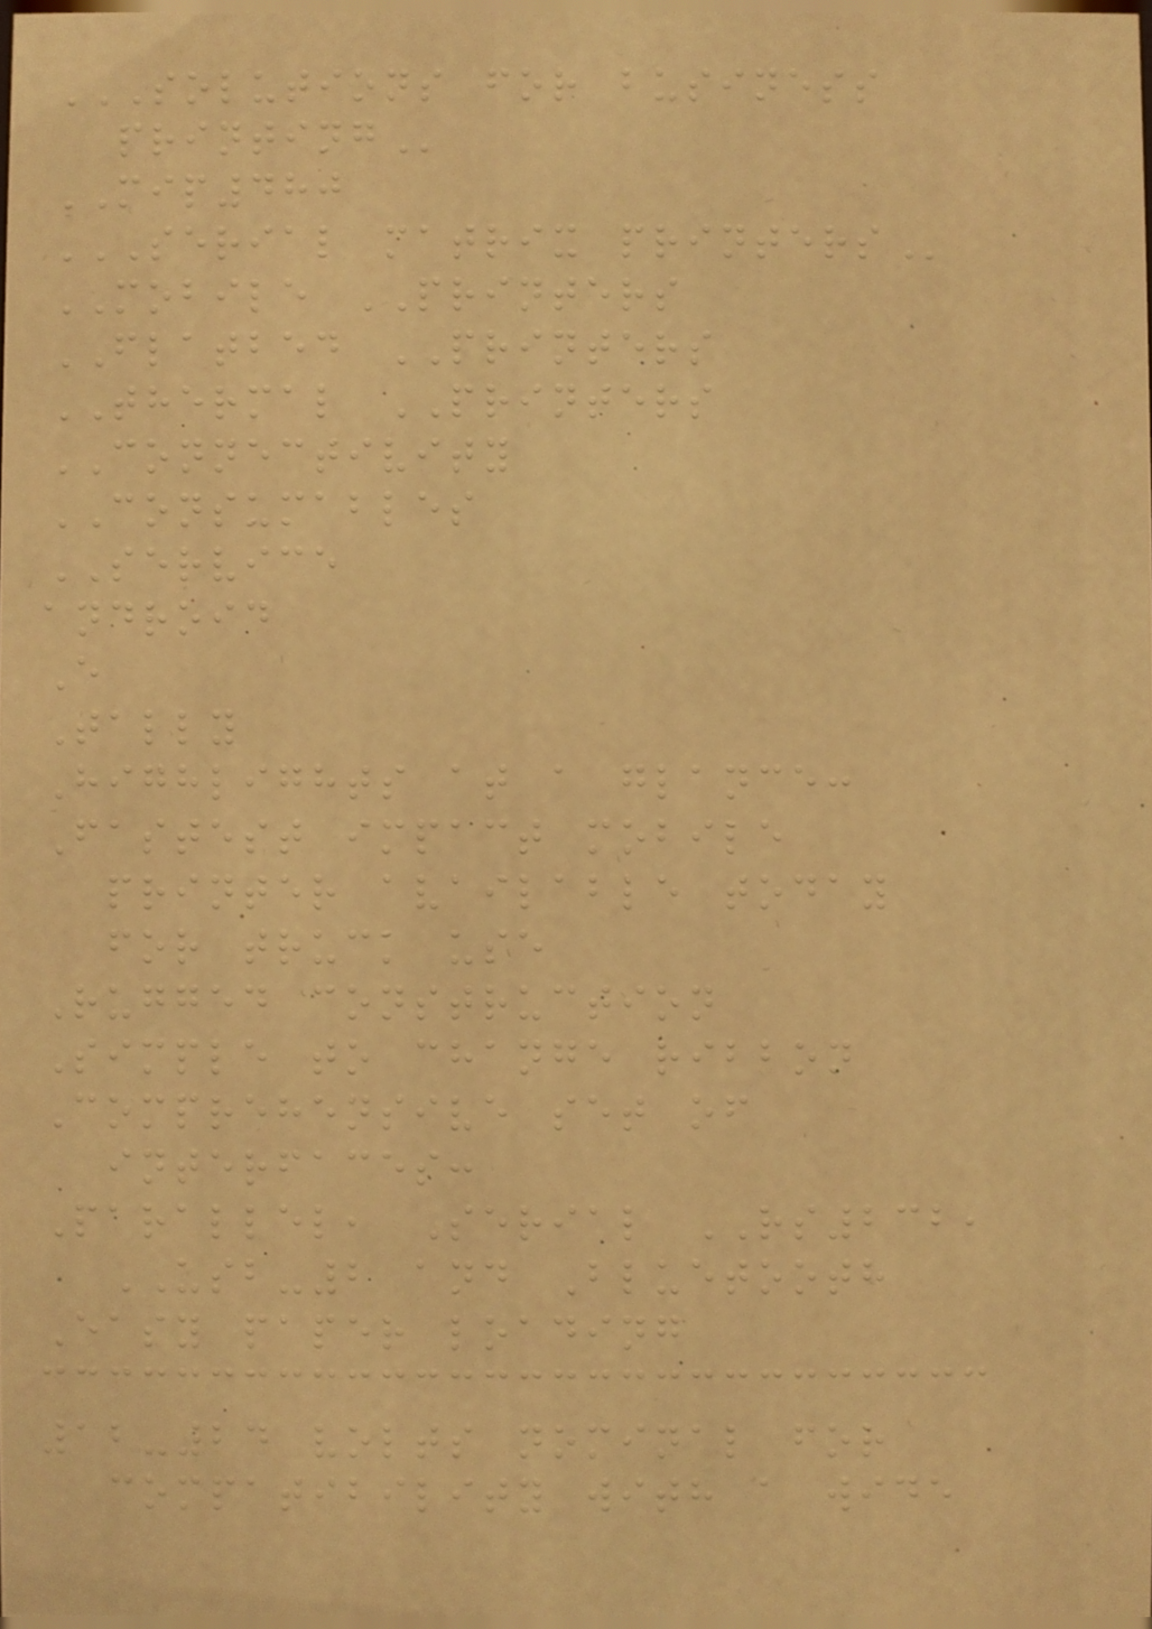SOLUTIONS FOR BUSINESS
PRINTING
MIP480
SERIAL MATRIX PRINTERS
MOBILE PRINTERS
FLATBED PRINTERS
THERMAL PRINTERS
CONNECTIVITY
CONSUMABLES
SERVICE
android
E
Tally
Highlights at a glance:
Fastest impact mobile
printer available today
for truck use
Rugged construction
Simple to change ribbon
Comprehensive set of
interfaces:
Parallel, Serial RS232,
USB-2 and Bluetooth
Easy paper loading
12-24 volts nominal for
compatibility with a wide
